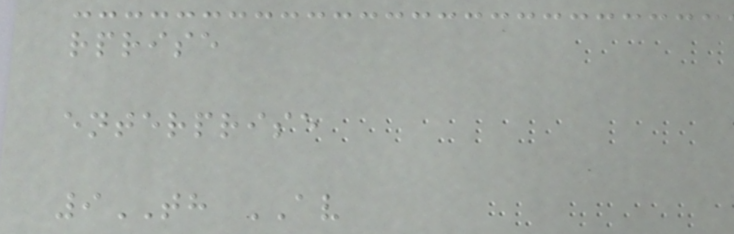rprise
enterprise
9TH AV
